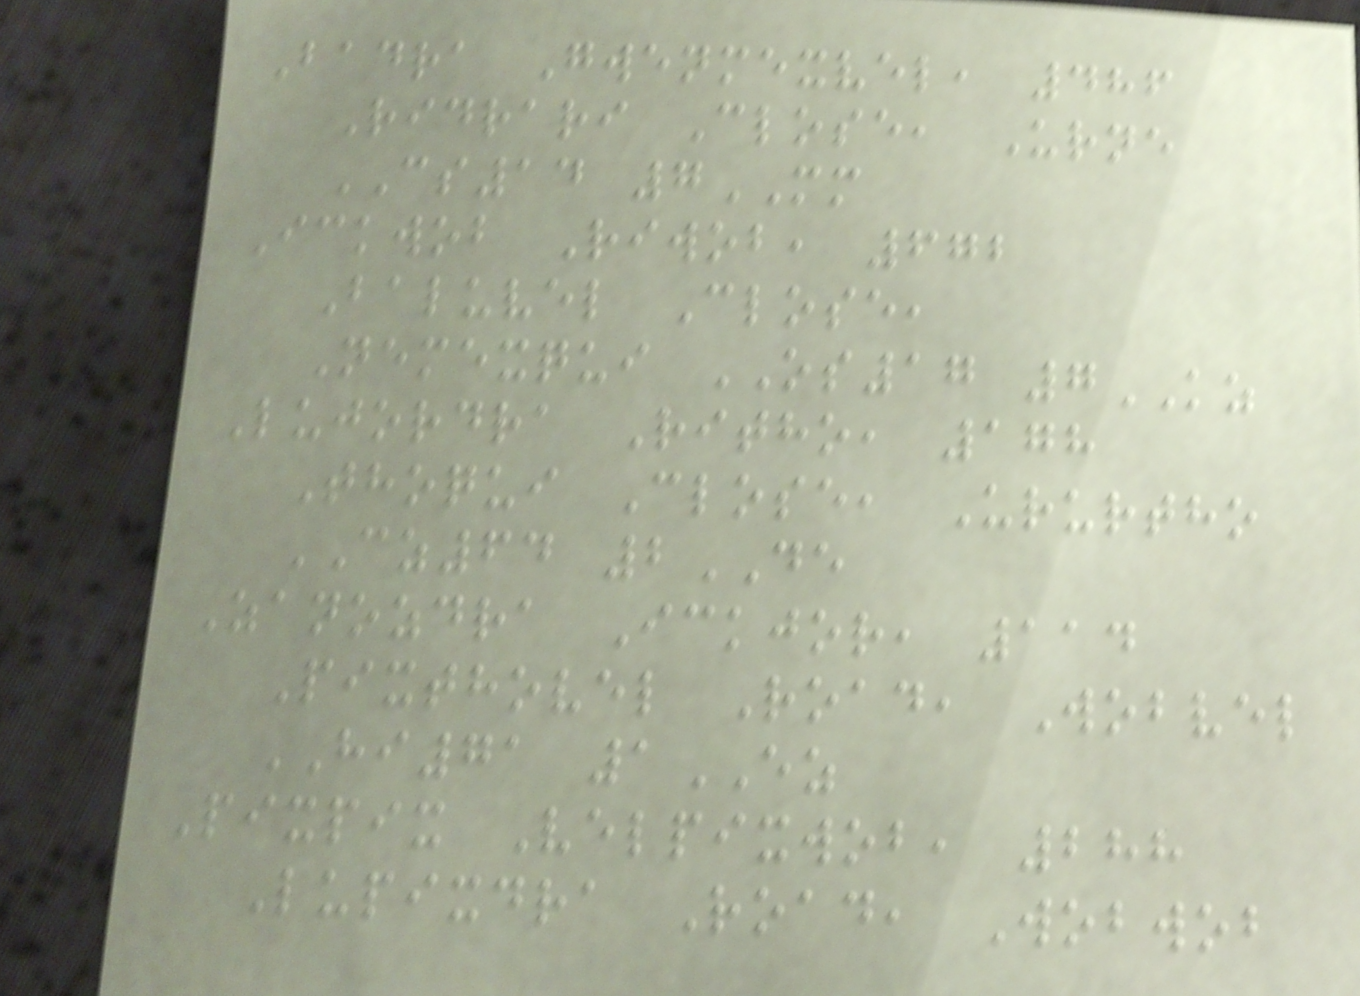Badra Gwenmexvel, 486
Ridrari Close, Urne
CS14 7MM
Ickwob Riwob, 672
Baluvel Close,
Nemexqui OS17 7KZ
Lujordra Ritho, 178
Thoqui Close, Ururtho
CZ64 2DE
Zanozdra Ickjor, 114
Pixthovel Road, Wobvel
HI71 1EZ
Pixpix Velpixwob, 288
Lupixdra Road, Wobwob
